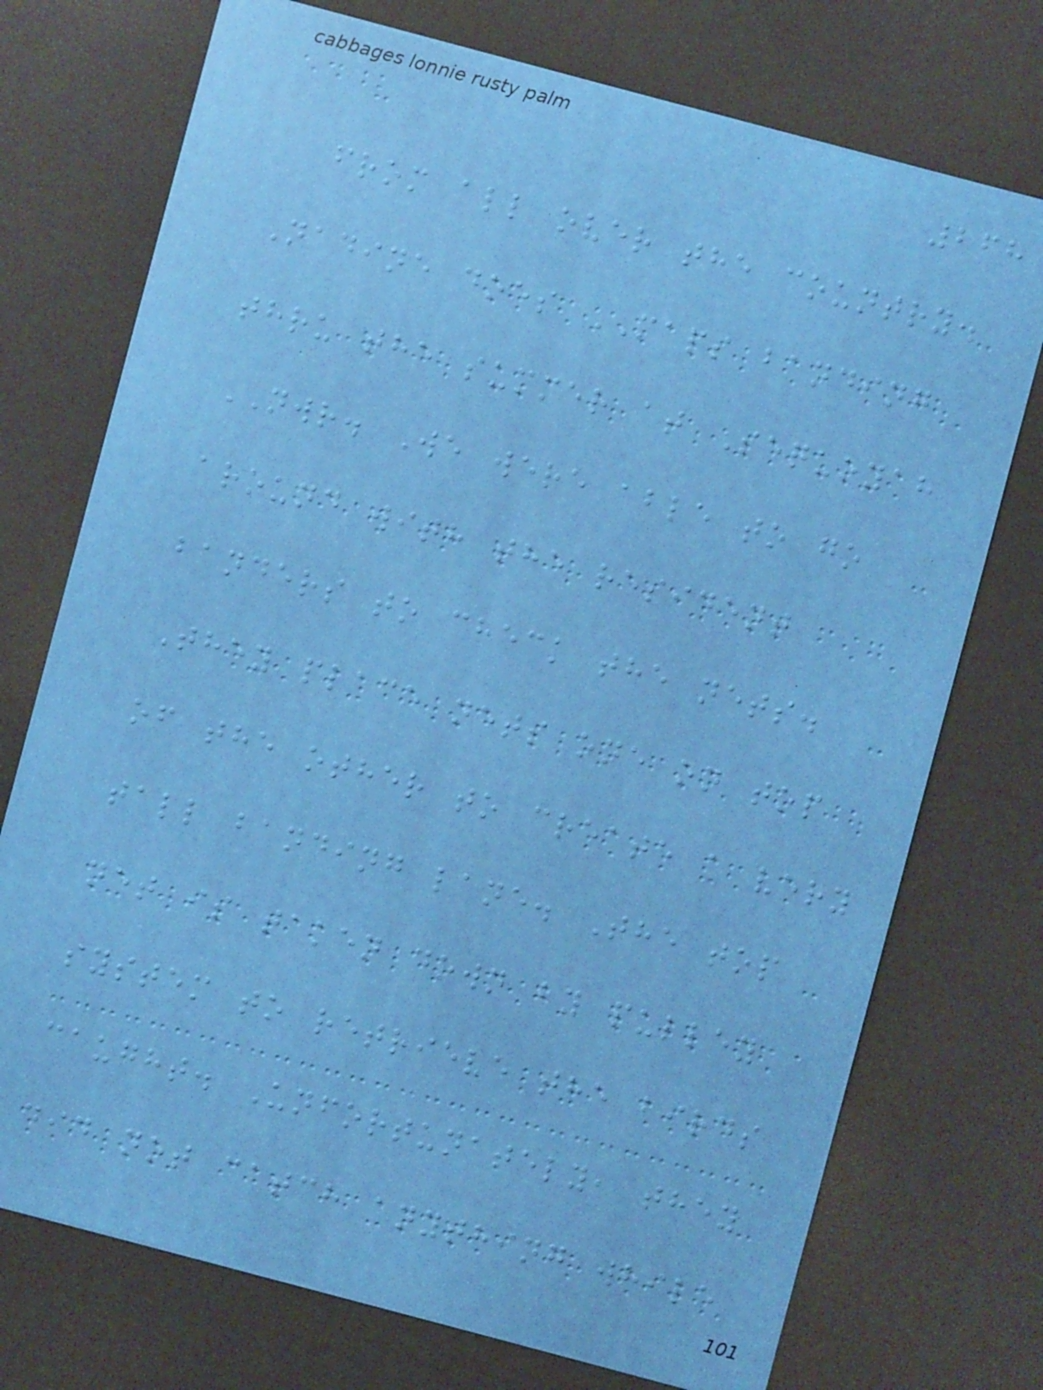268
from all over the country.
Nadine does MAPS banding
thru the summer at Sequoyah
NWR. We were able to go
around with the resident
banders to check the nets.
They place nets one on top
of the other to create a very
tall banding lane. The top
net is taken down by pulley
system to retrieve the birds
caught. Unfortunately, they
did not catch anything while
